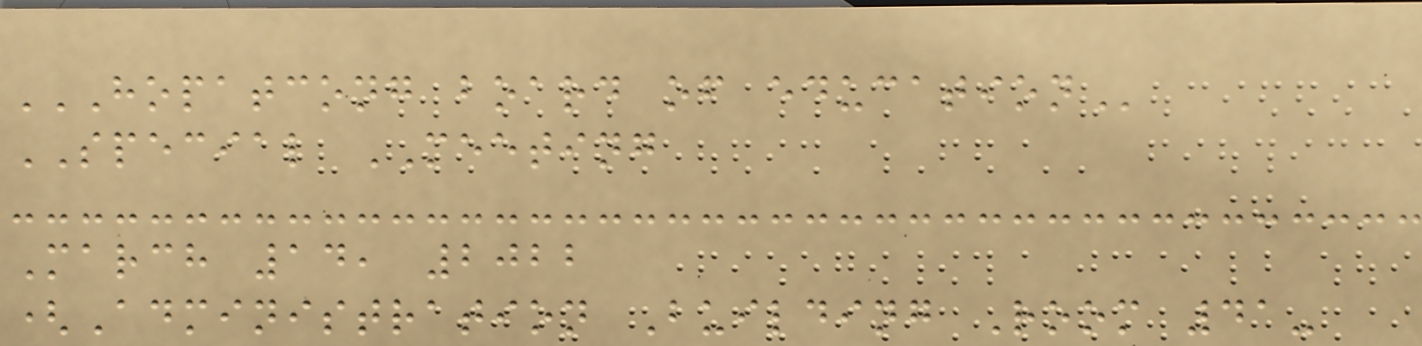HOPATCONG BOARD OF EDUCATION
SPECIAL MEETING
March 14, 2022
(Administration Building Room 41-
